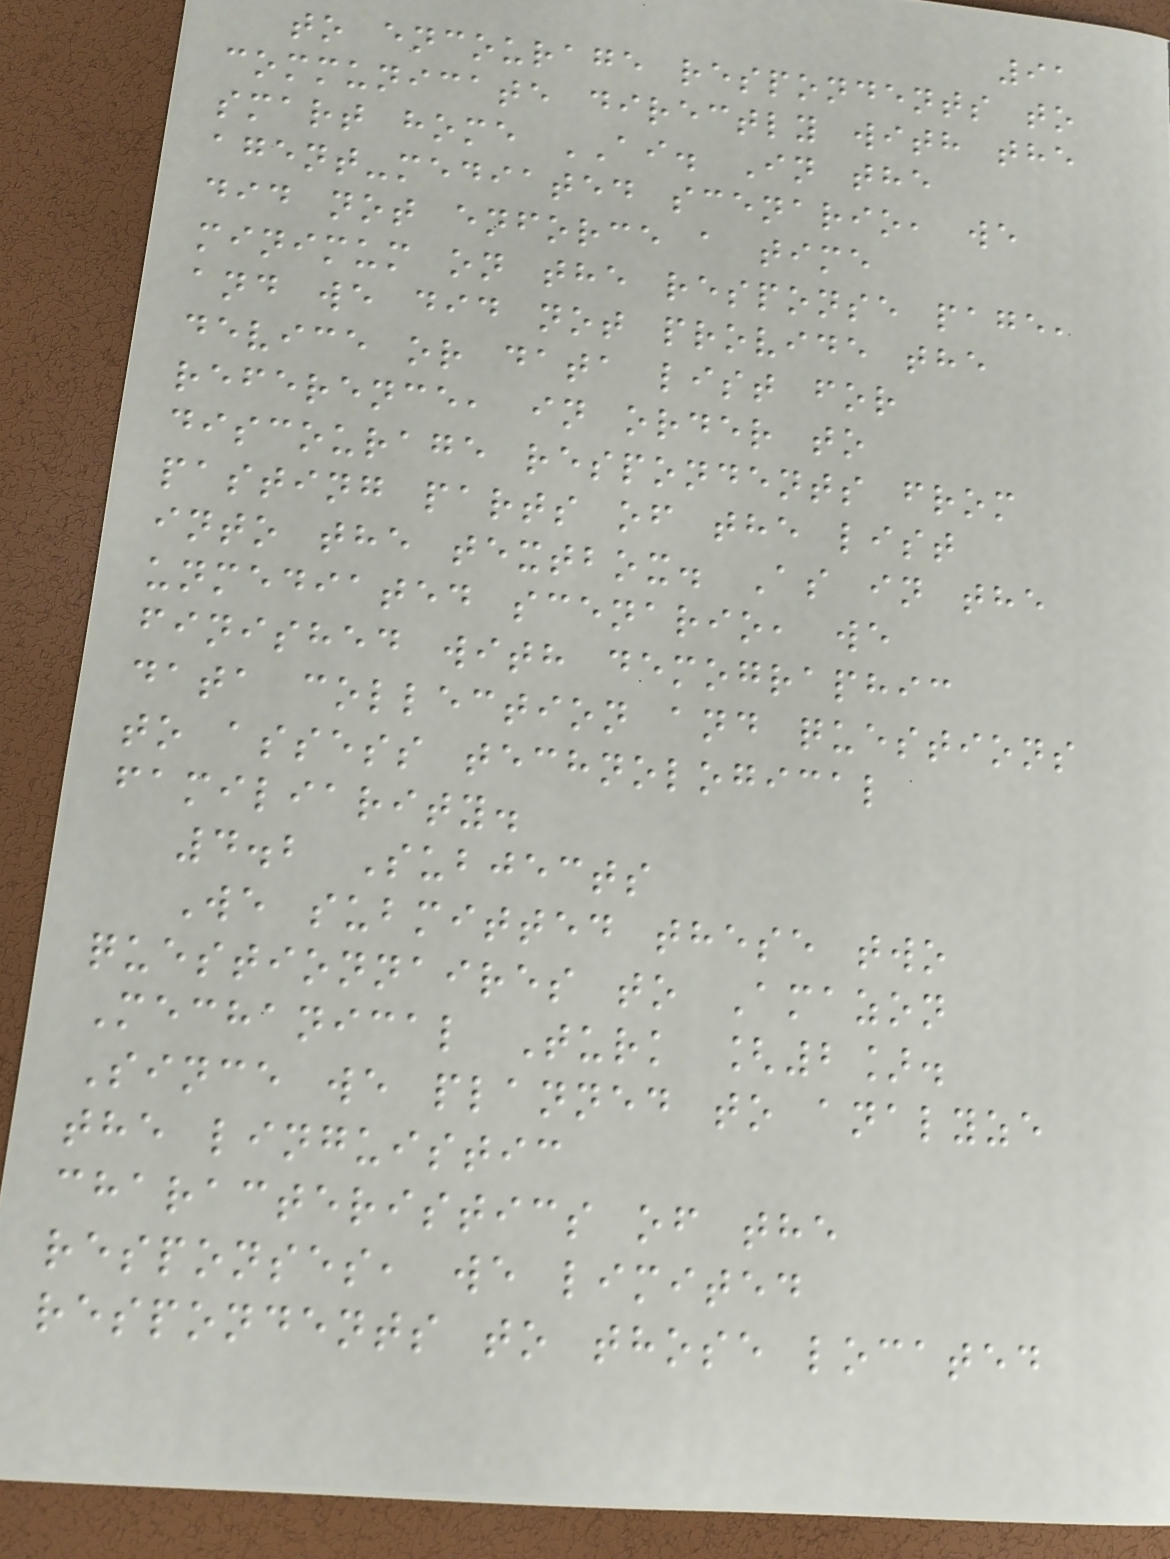91
to encourage respondents to
communicate directly with the
smart home AI. In the
agent-mediated scenario, we
did not enforce a time
minimum on the response page,
and we did not provide the
device or data list for
reference, in order to
discourage respondents from
pasting parts of the list
into the textbox. As in the
unmediated scenario, we
finished with demographic
data collection and questions
to assess technological
familiarity.
4.2 Subjects
We submitted these two
questionnaires to Amazon
Mechanical Turk [2].
Since we planned to analyze
the linguistic
characteristics of the
responses, we limited
respondents to those located
